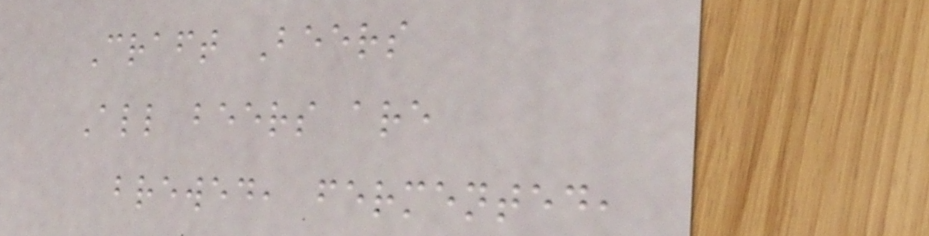Craft Beers
All beers are
brewed, fermented,
